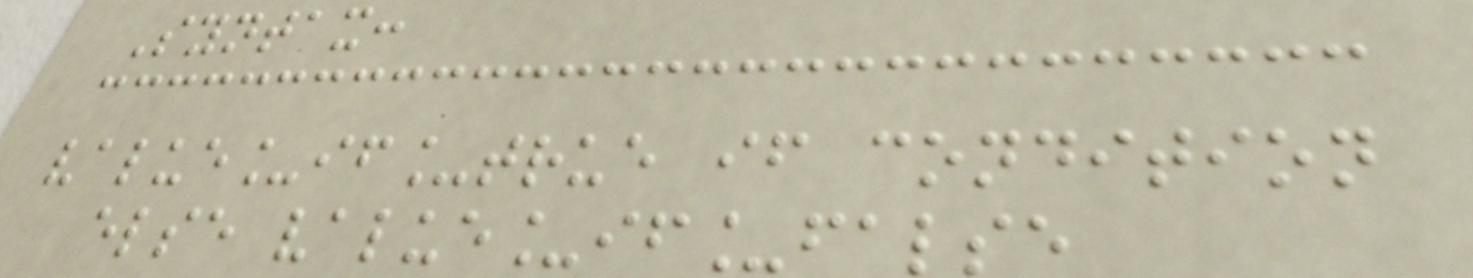Syntax:
value_if_true if condition
else value_if_false
